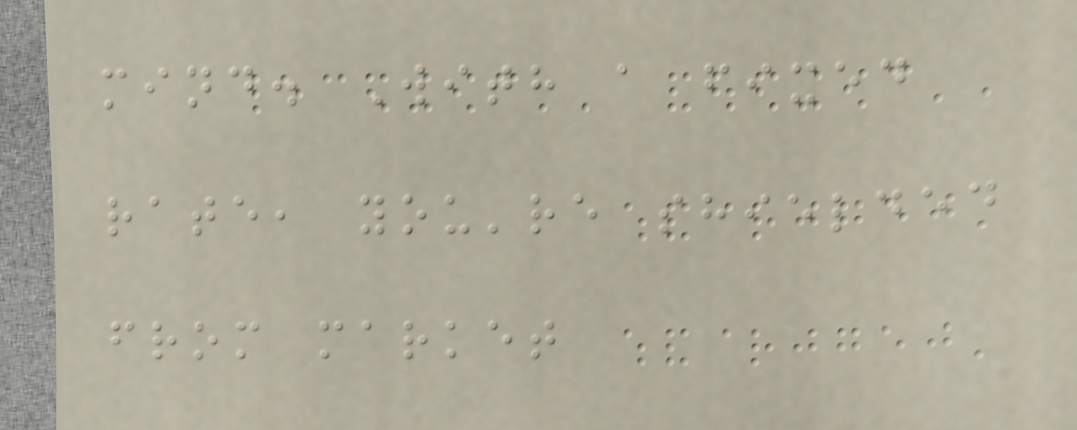mind. With a fixed
rate, you're shielded
from market
